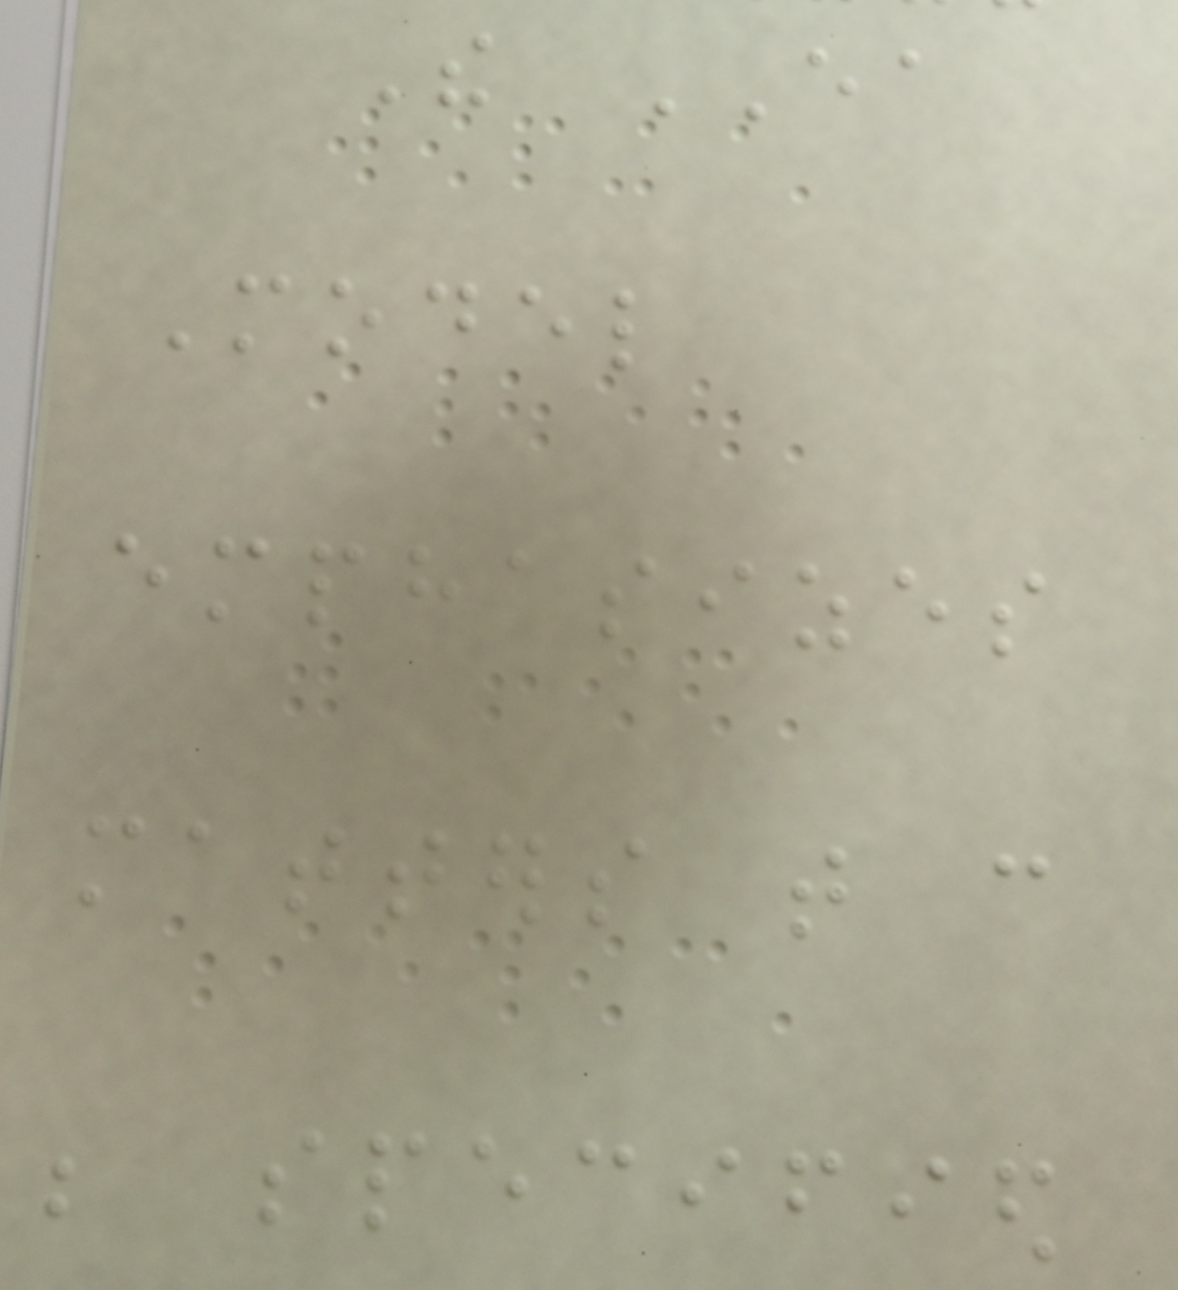The EA
Model
emphasizes
matters that can
be specified
